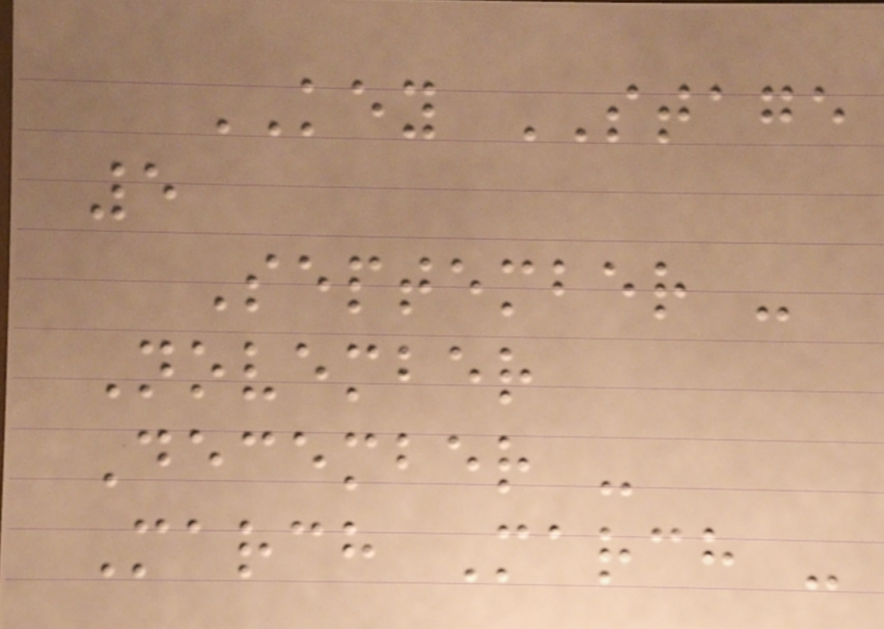KEY STAGE
5
September -
November
December -
March March -
